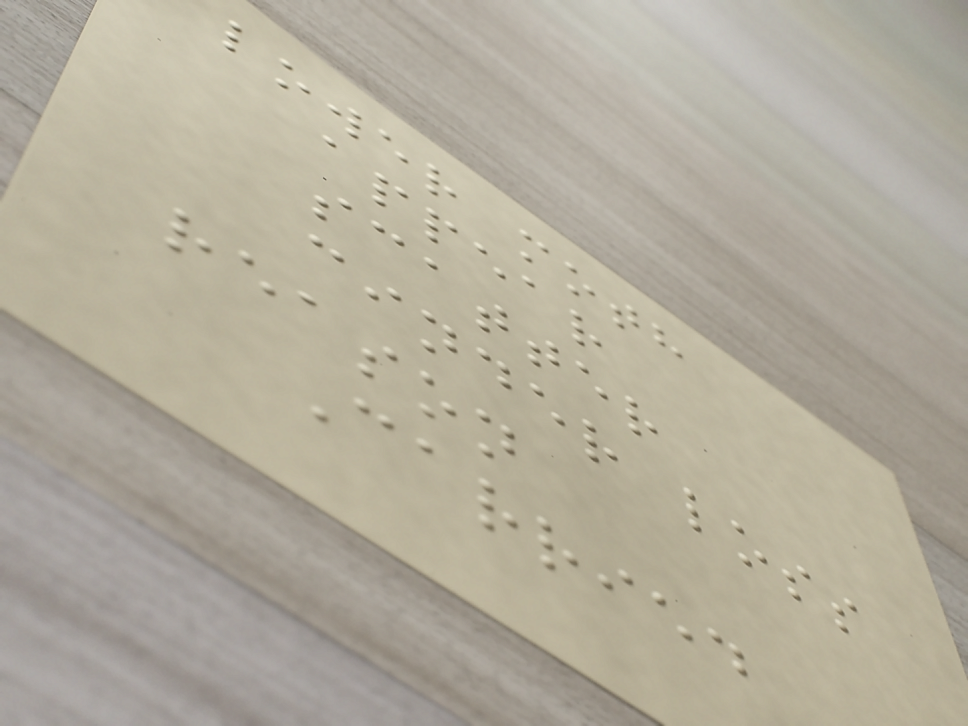lower moth
appear
scatter
cinder loss
reason
Carried
